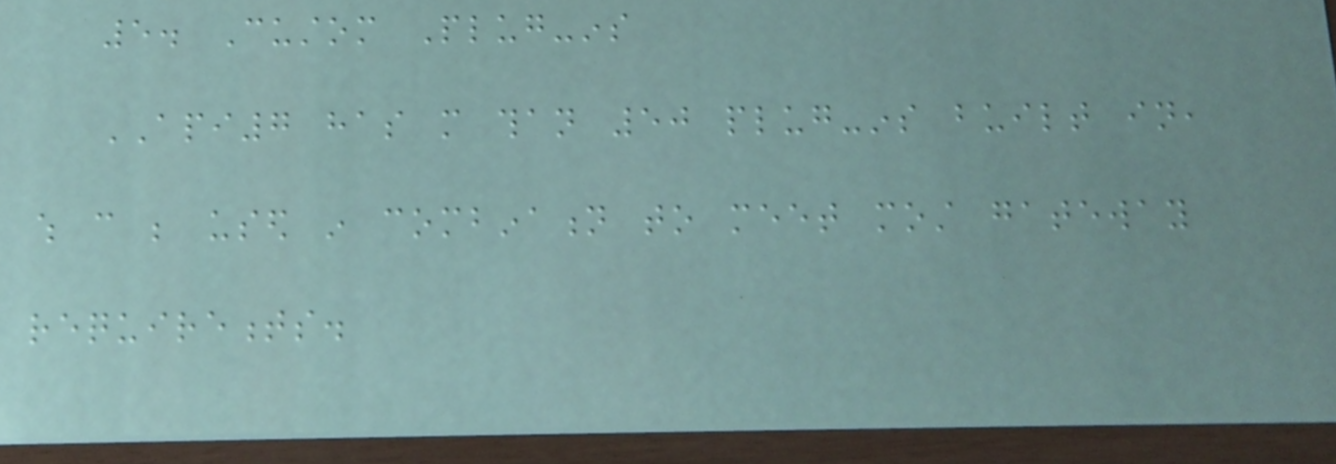5. Custom Plug-ins
API7 has more than 50 plug-ins built in,
which can be used in combination to meet most gateway
requirements.
